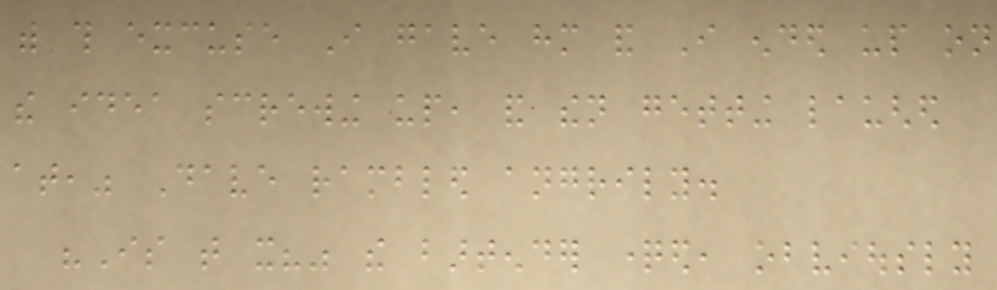with this excuse I gave him and I ended up on
the idea screwing up, and then getting laughed
at," Dave rambled angrily.
"Is that it?" the bartender questioned, obviously
